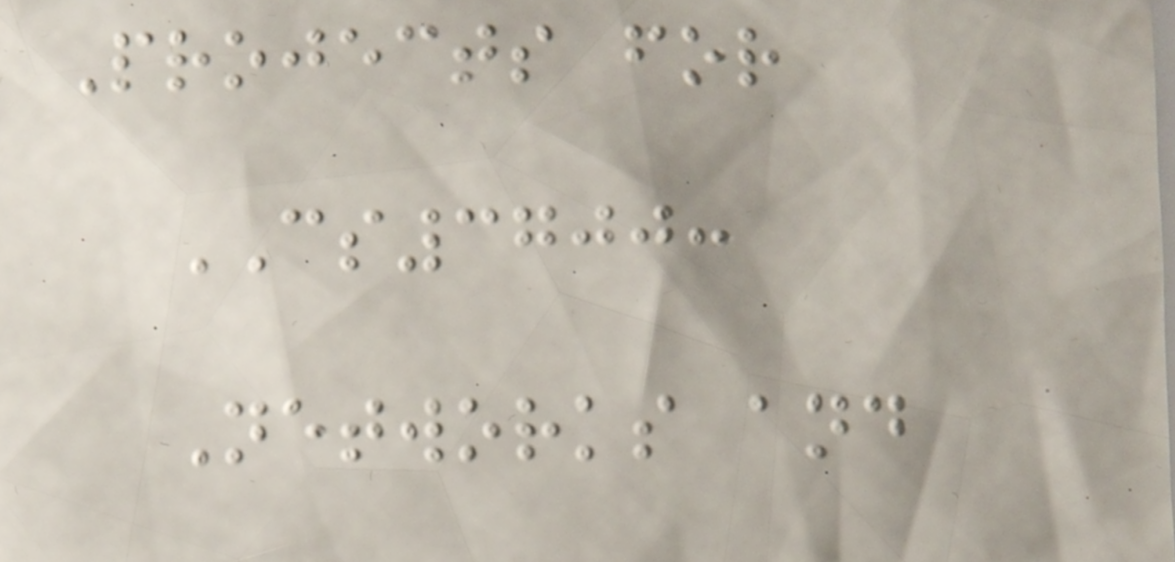Projects for
CS3700:
Networks and
